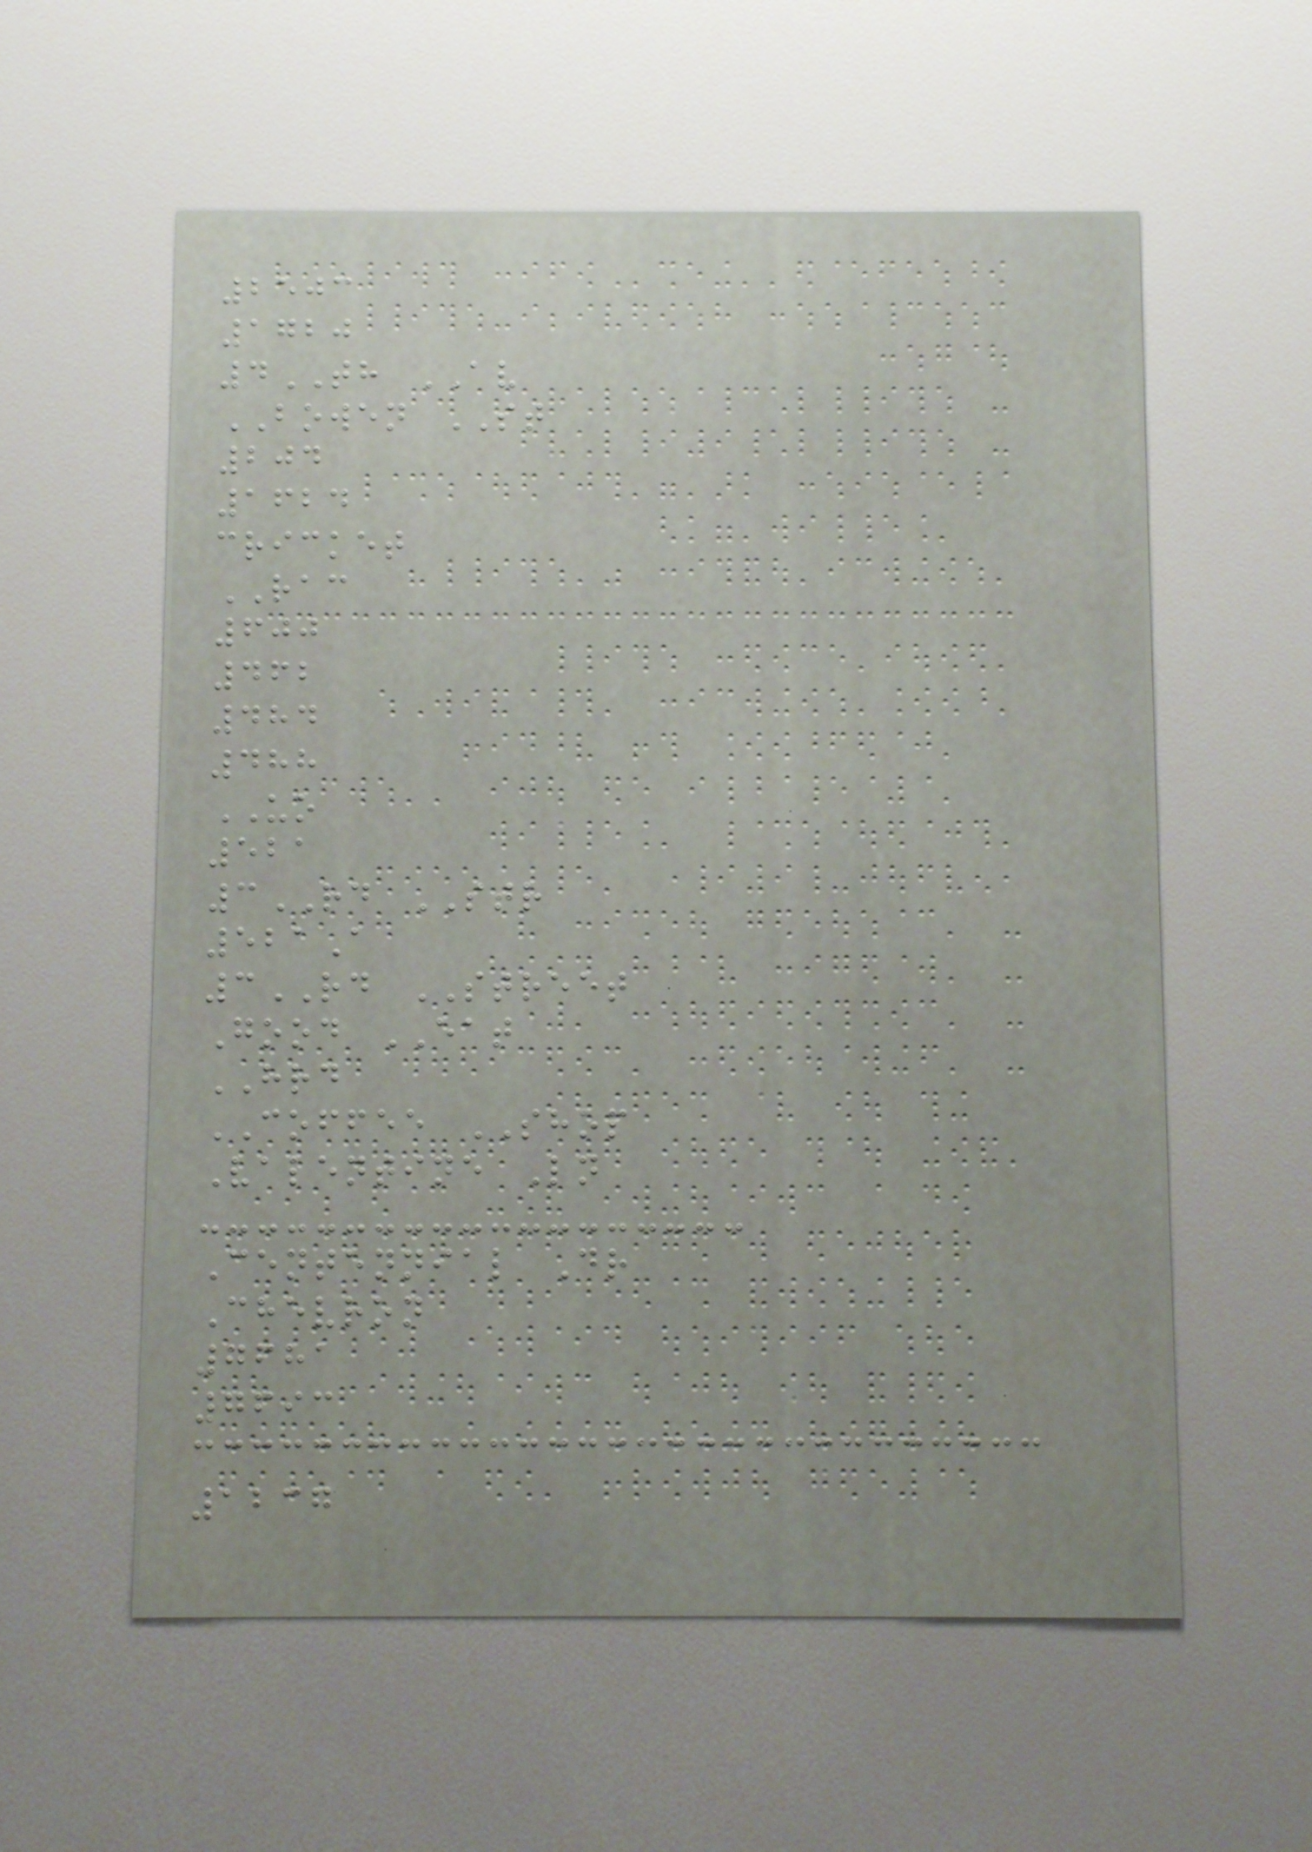2503
1720
4TH AV
BOWEN ST
204
1624
cricket
RAC
600
462
484
488
UO
521
3RD STR
521A
3RD STREET
Good EAT
HRD
COFFEE SHOP
Valentine Ln
Centennial Dr
Chevron
7681
7693
1237
